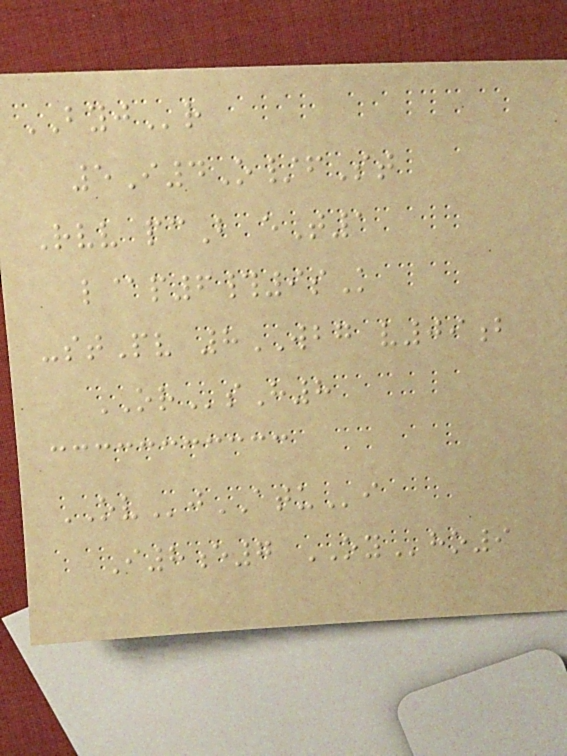BYJr
5I4O/fSt
Rvv pcB eT1
l@p6#9sK
-stPv 8WBG v09b
ORsH8
OVjATUi
I8e7 OYho9
